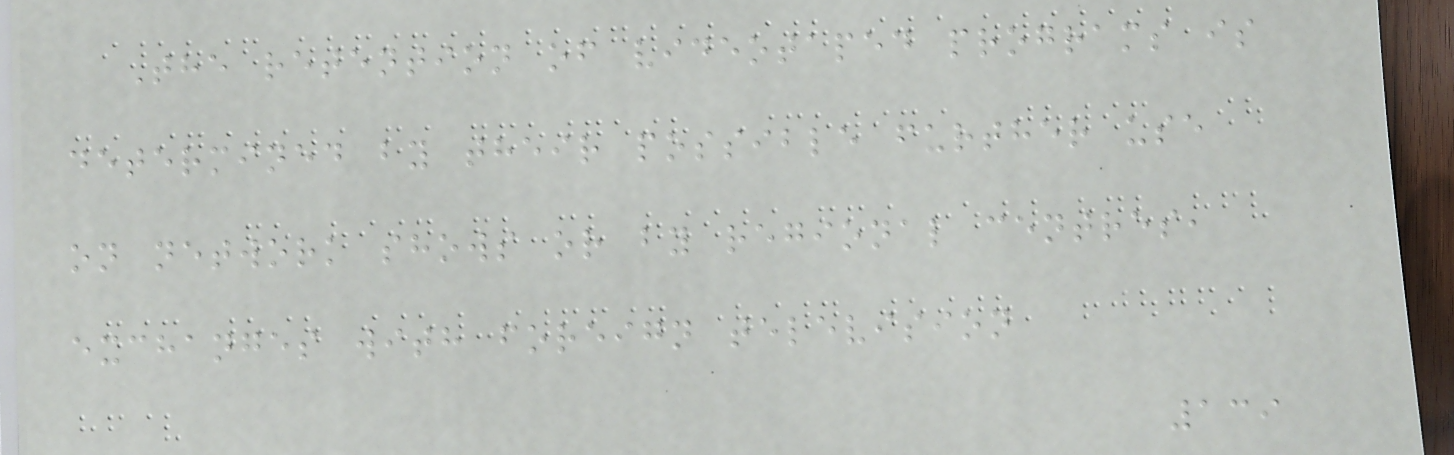The retention of videotaped programs is
determined by their possible further use
on network shows or by regional centres,
exchanges with foreign television
139
